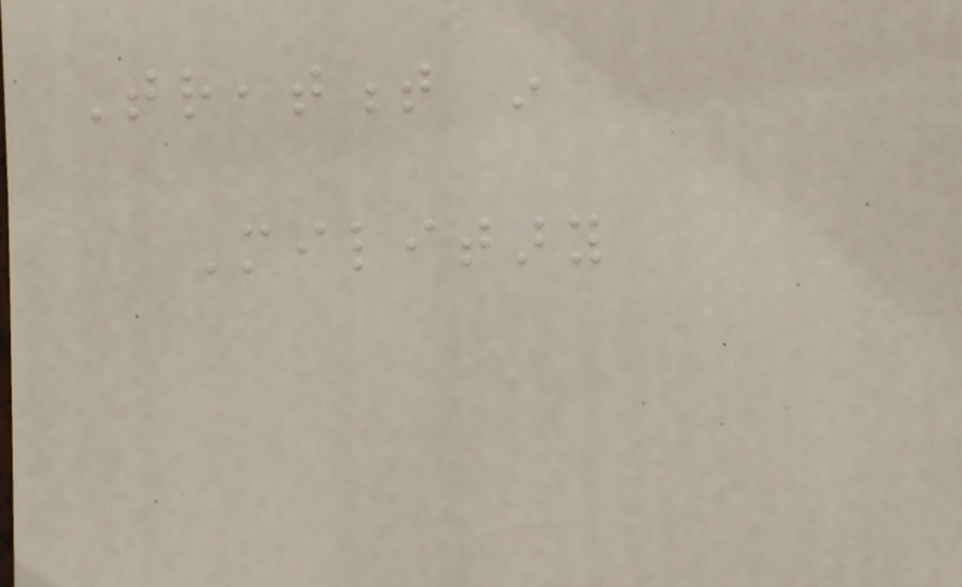Treatment in
Military
